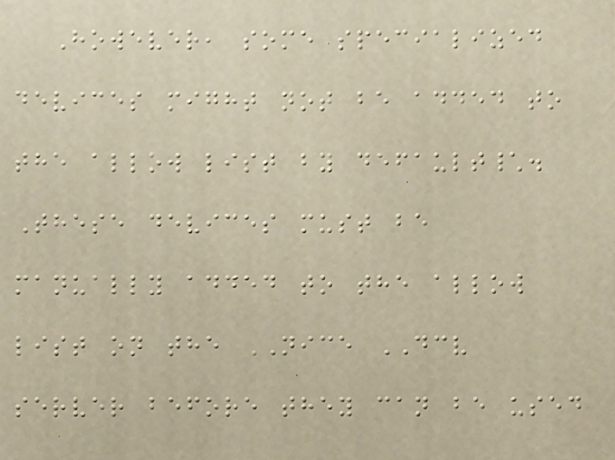However, some specialized
devices might not be added to
the allow list by default\.
These devices must be
manually added to the allow
list on the NICE DCV
server before they can be used
